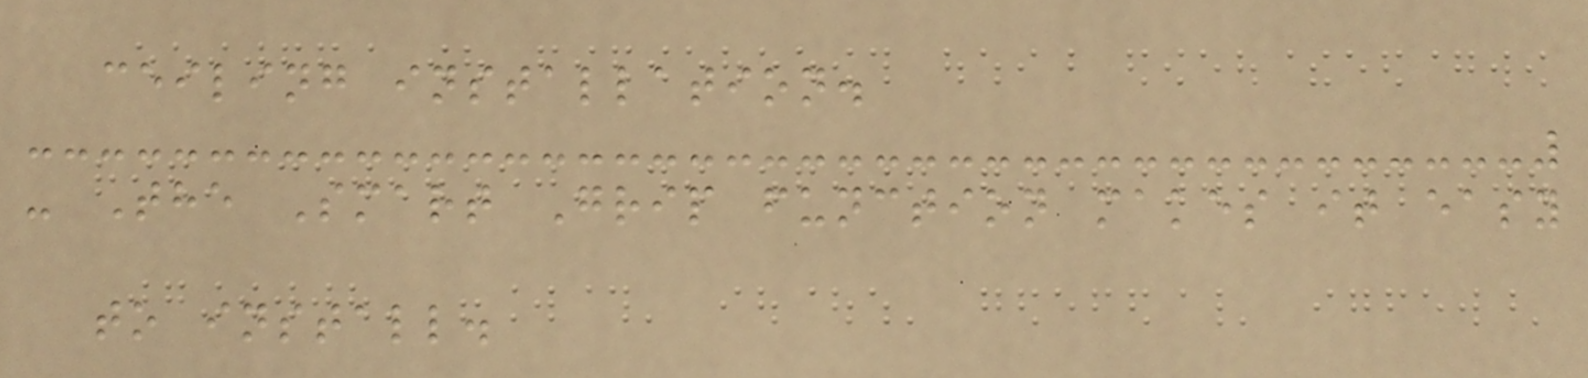ceiling installation.
- The Smart Grip function makes it easy
to install.
